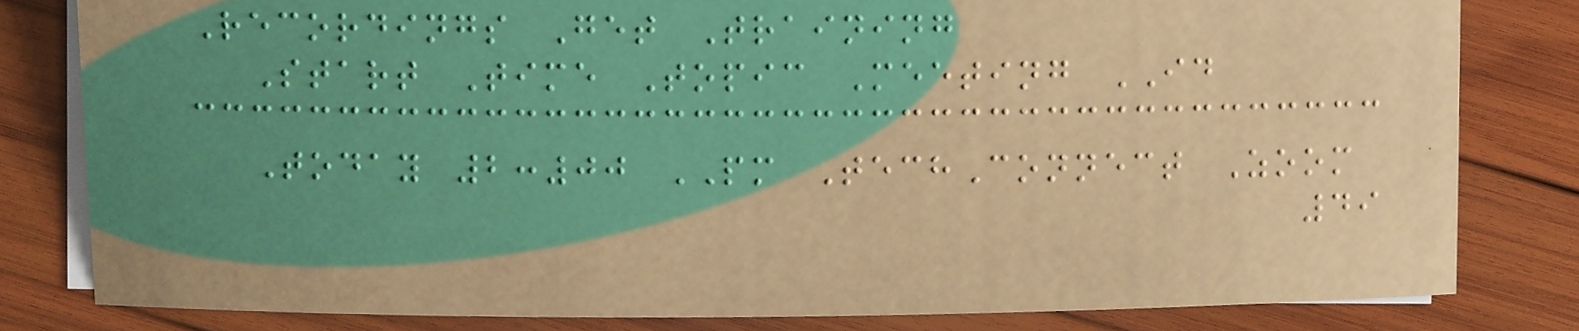Recordings Get Training
Start Time Topic Meeting ID
Today 2:00 PM TechConnect Zoom
49
